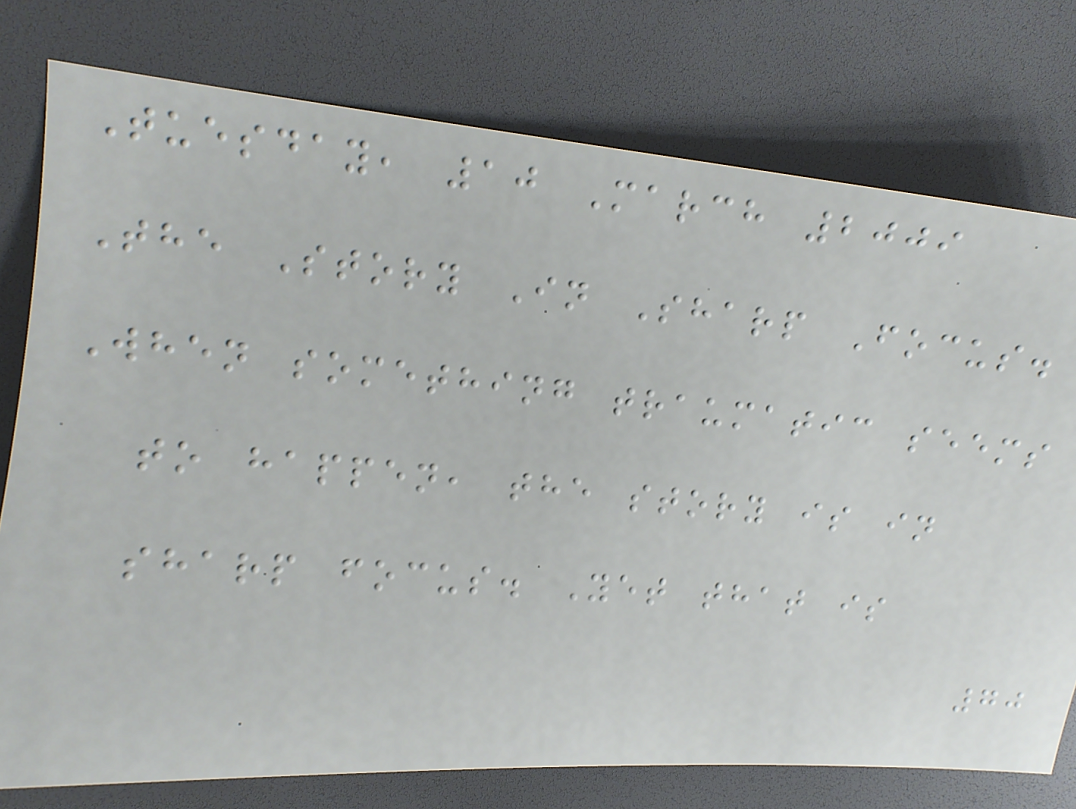Tuesday, 10 March 2009
The Story In Sharp Focus.
When something traumatic seems
to happen, the story is in
sharp focus. Yet that is
70
